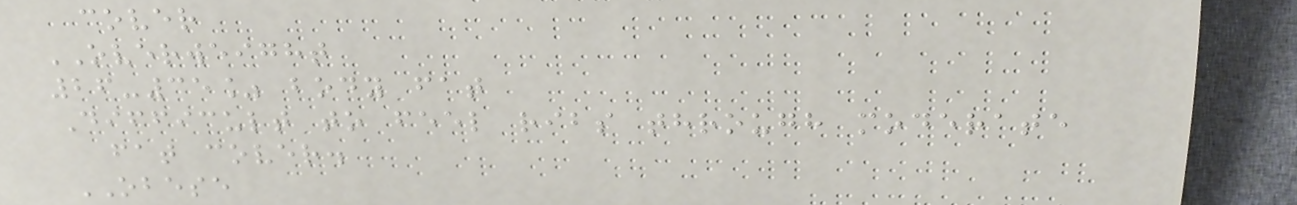cover
OVERWEIGHT
26-35% body fat
Difficult to feel ribs through moderate
fat cover.
OBESE
